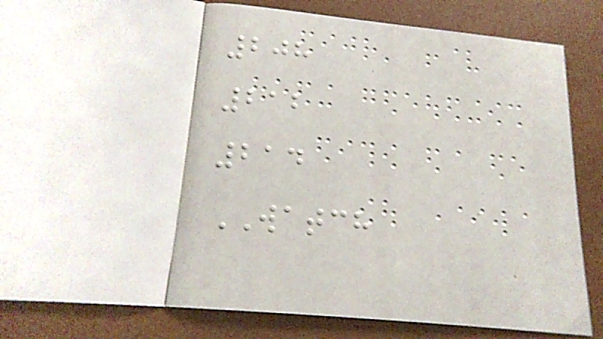208
212
214
WATCH
